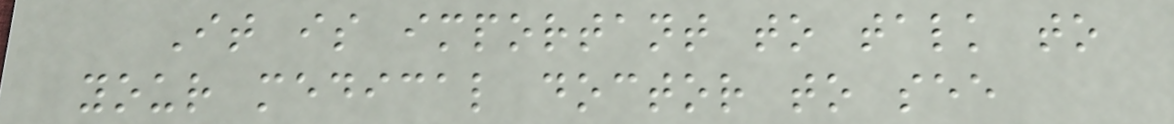It is important to talk to
your medical doctor to see
